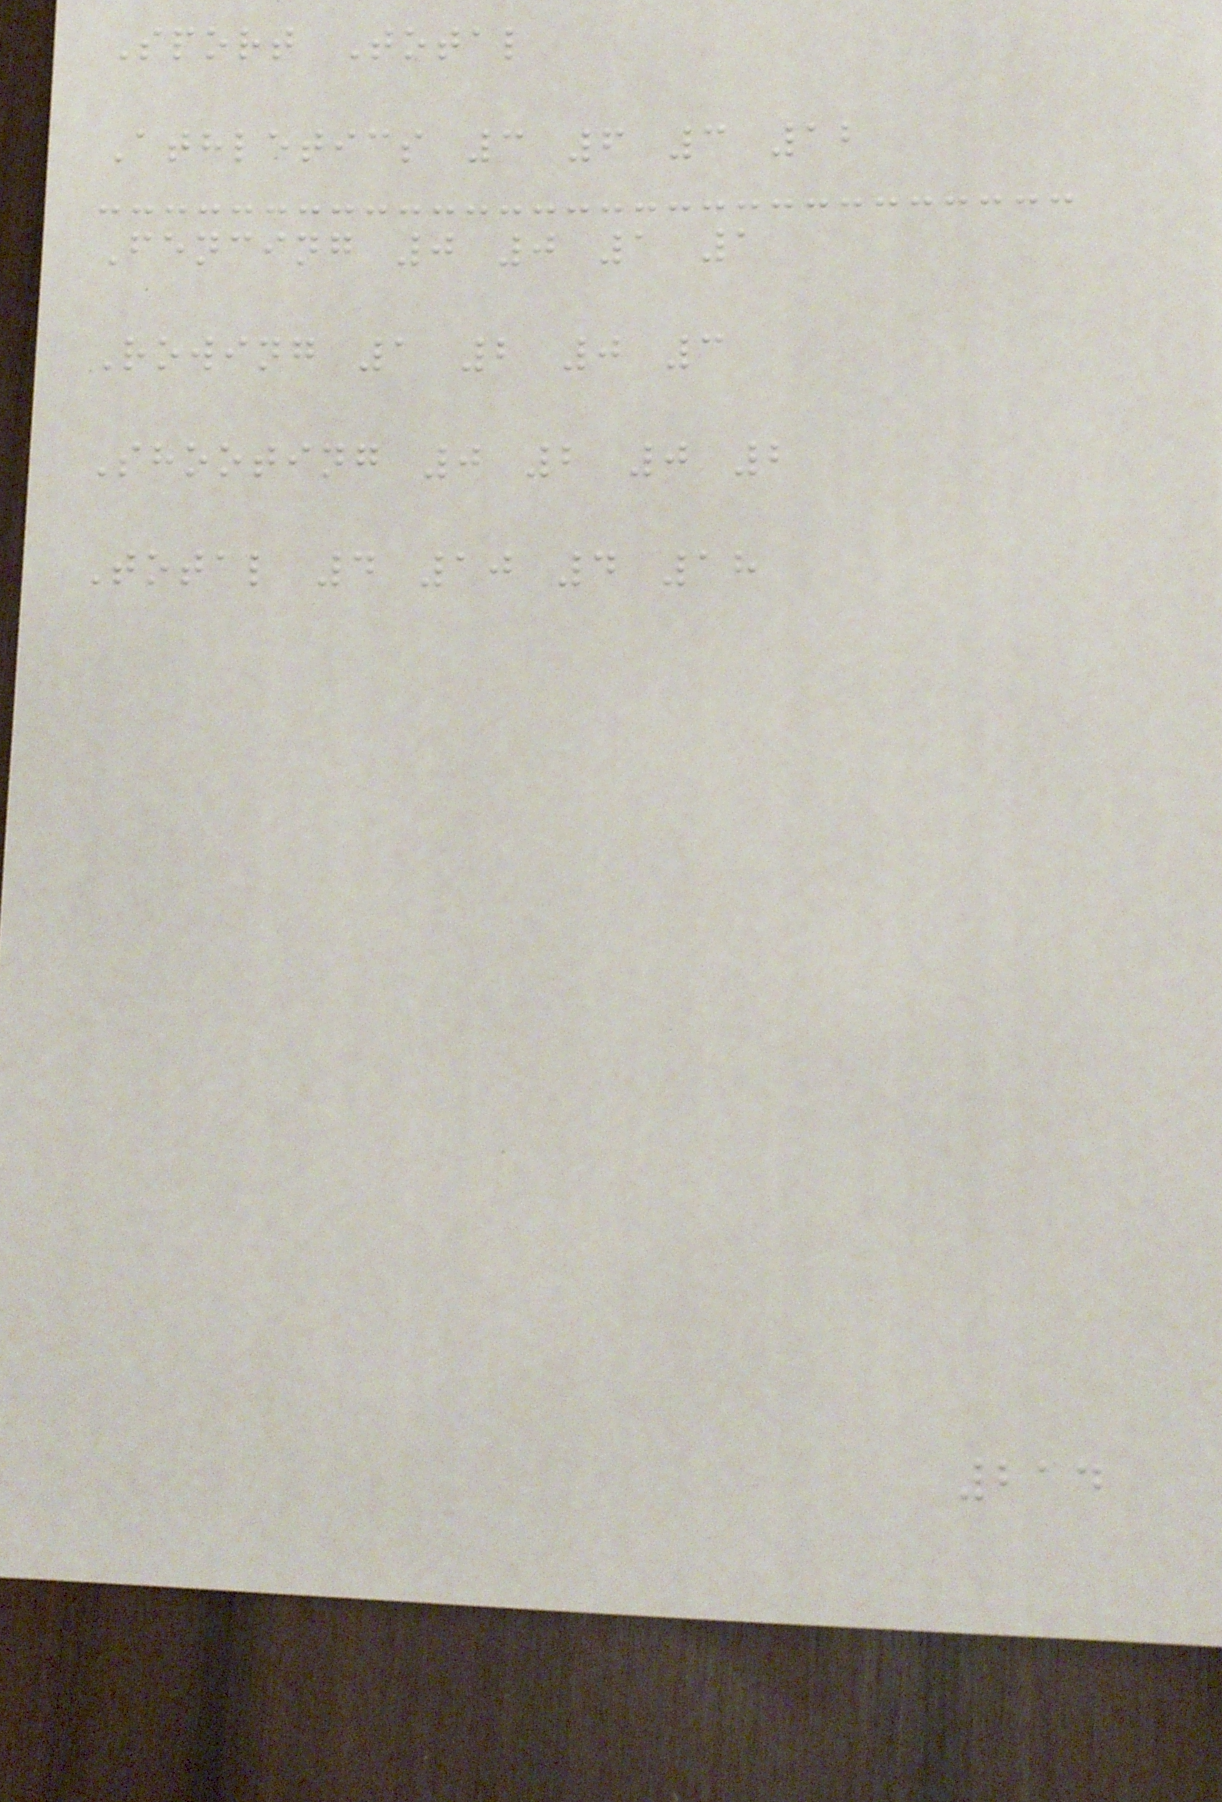Sport Total
Athletics 3 6 3 12
Fencing 0 0 1 1
Rowing 1 2 0 3
Shooting 0 2 0 2
Total 4 10 4 18
214
